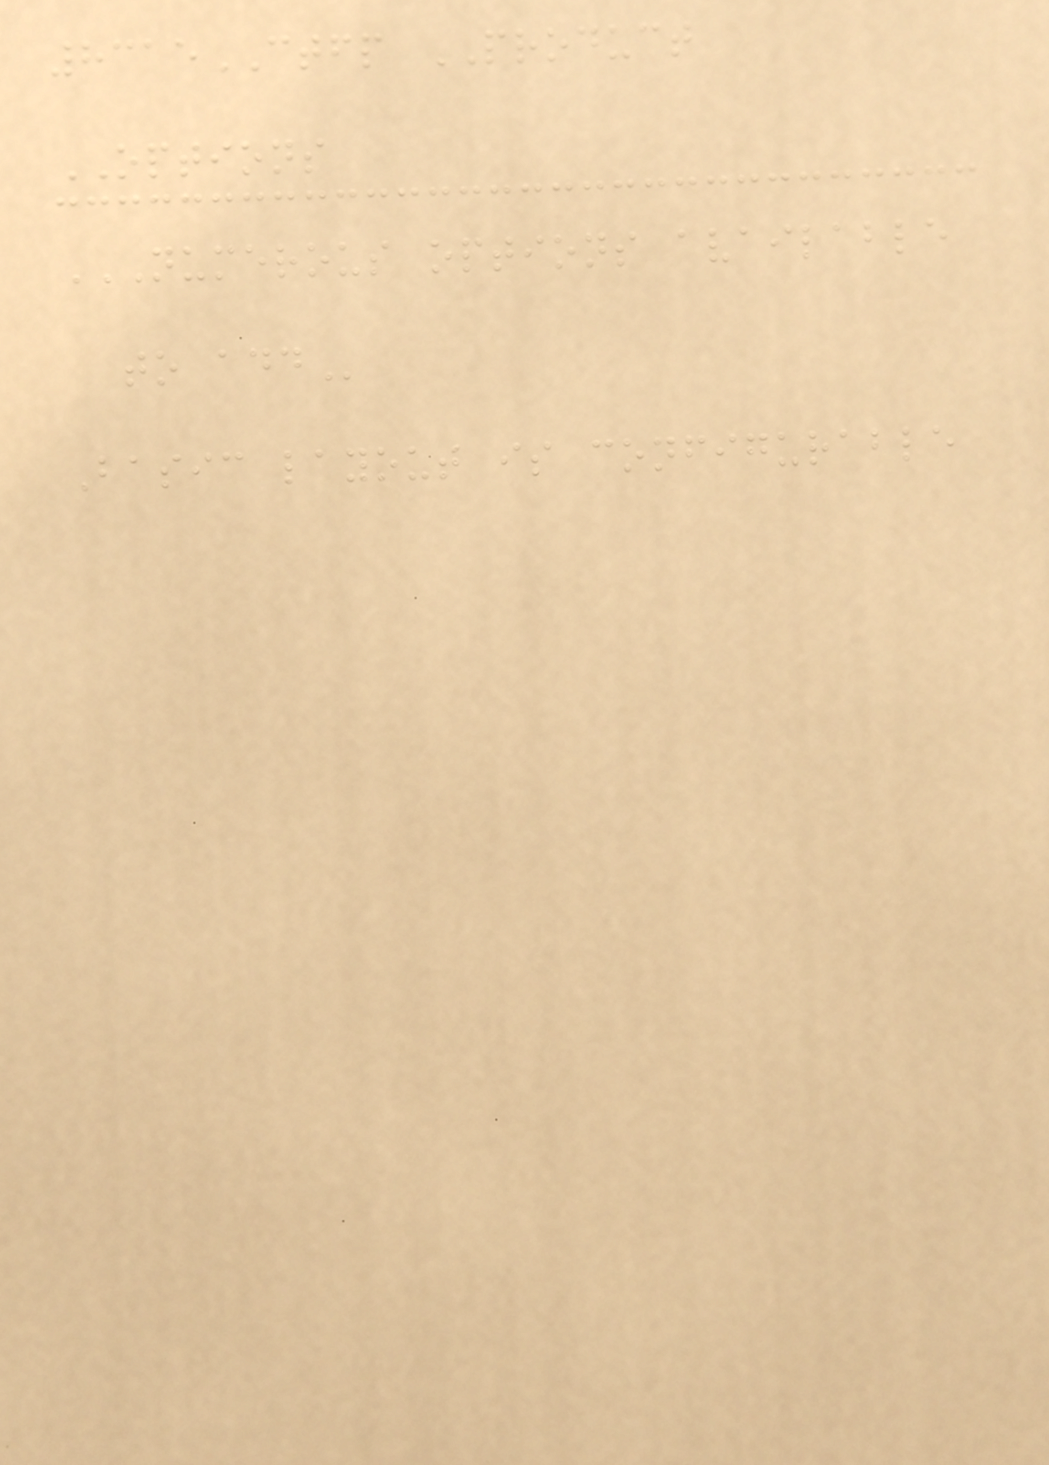8315CTFP PRODUCT
OPTIONS
NUMEROUS OPTIONS AVAILABLE
TO ADD
Basic layout is configurable
